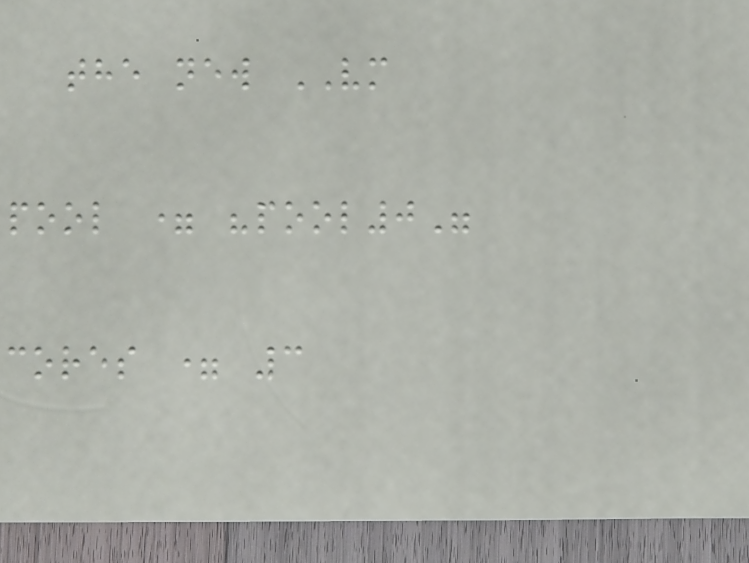the new VM
pool = "pool0"
cores = 3
